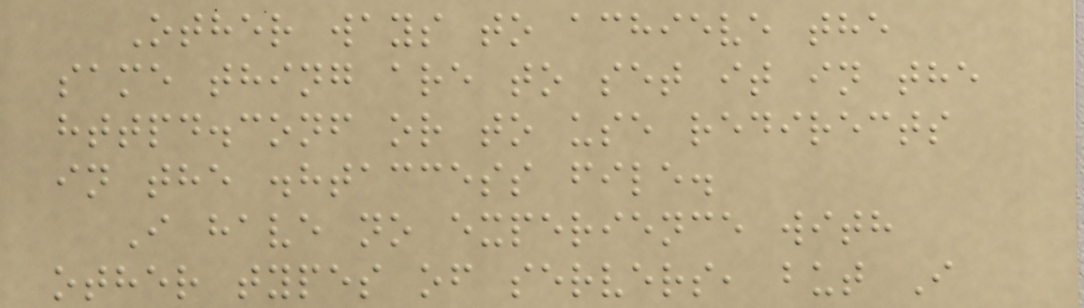Other ways to achieve the
same thing are to set it in the
httpd.conf or to use redirects
in the .htaccess file.
I have no experience with
other types of servers, but I
